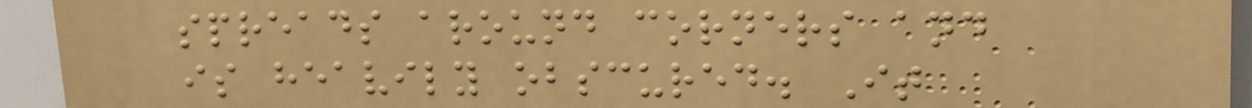spreads around corners and
is heavily obscured. It
